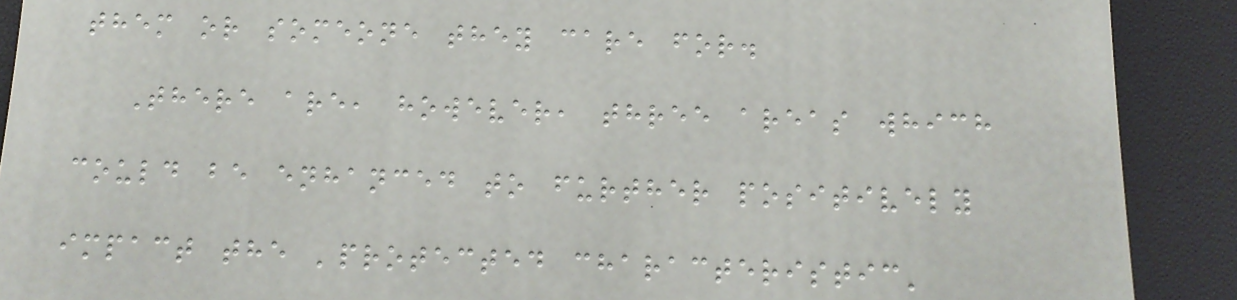them or someone they care for.
There are, however, three areas which
could be enhanced to further positively
impact the 'protected characteristic'
